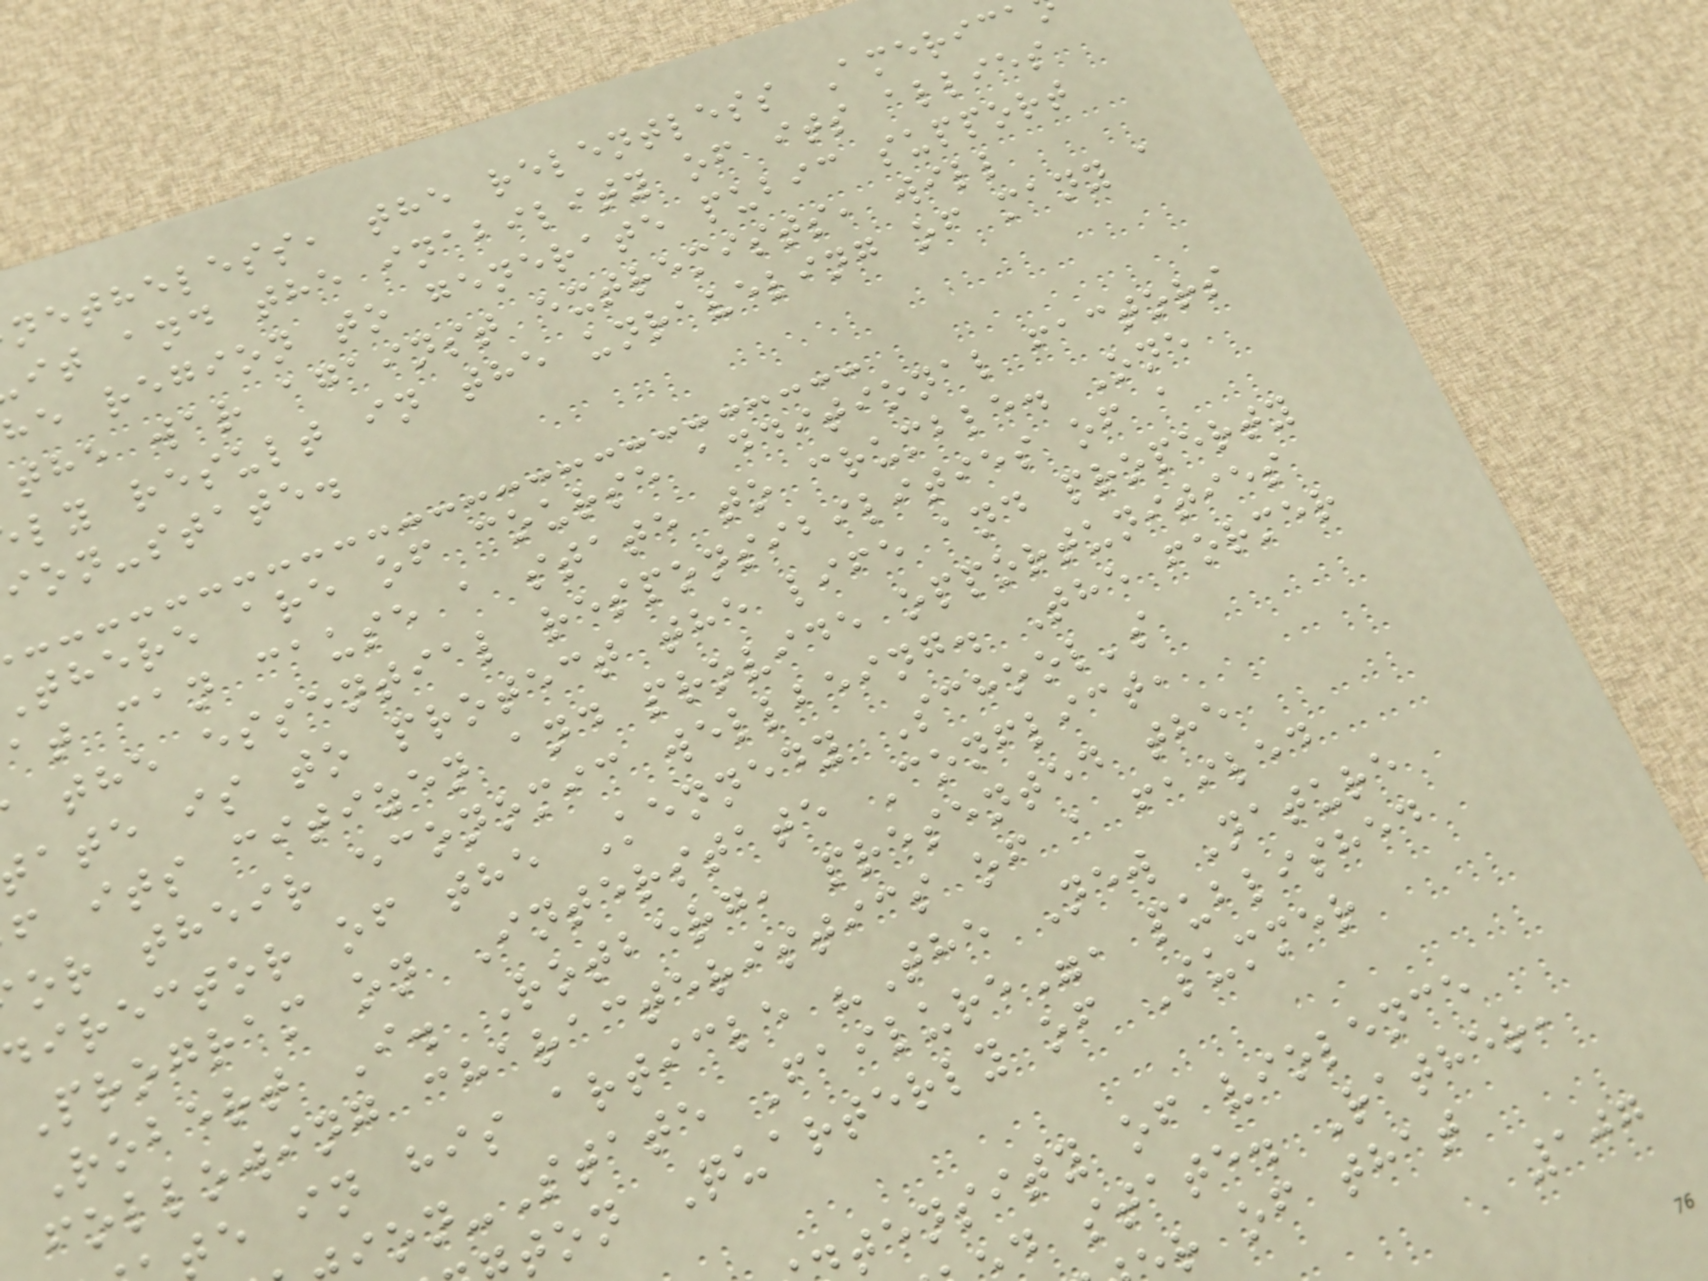netheless, the relentless America
it and the inability of its allies
he region to generate pubic support
the war against extremists, will
ly result in the unraveling of many a
ion-state.
there are of course additional factors
at can cause a state to crumble. One
the essential responsibilities of a
ate is to protect the life and property
f its citizen and provide opportunities
or their economic wellbeing. The former
director of the Kennedy School's
Program on Interstate Conflict,
Robert I. Rotberg, presented the
following characteristics of a failed
te in his article "The New Nature
ion-State Failure", published
ton Quarterly of Summer
tensity of violence
d state. Rather,
r of that
107
